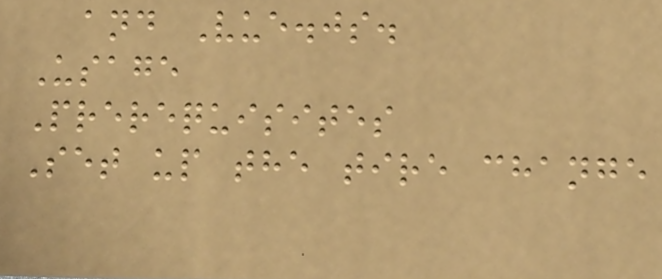and Vue.js.
Usage
Prerequisites
Set up the tire change
